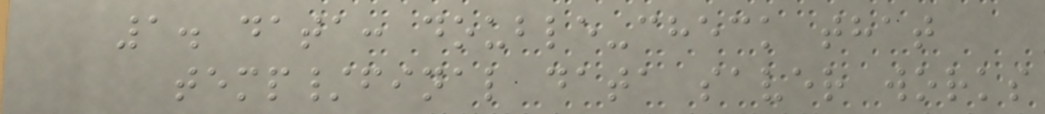1. data: double-check that
temp/final data saver works
